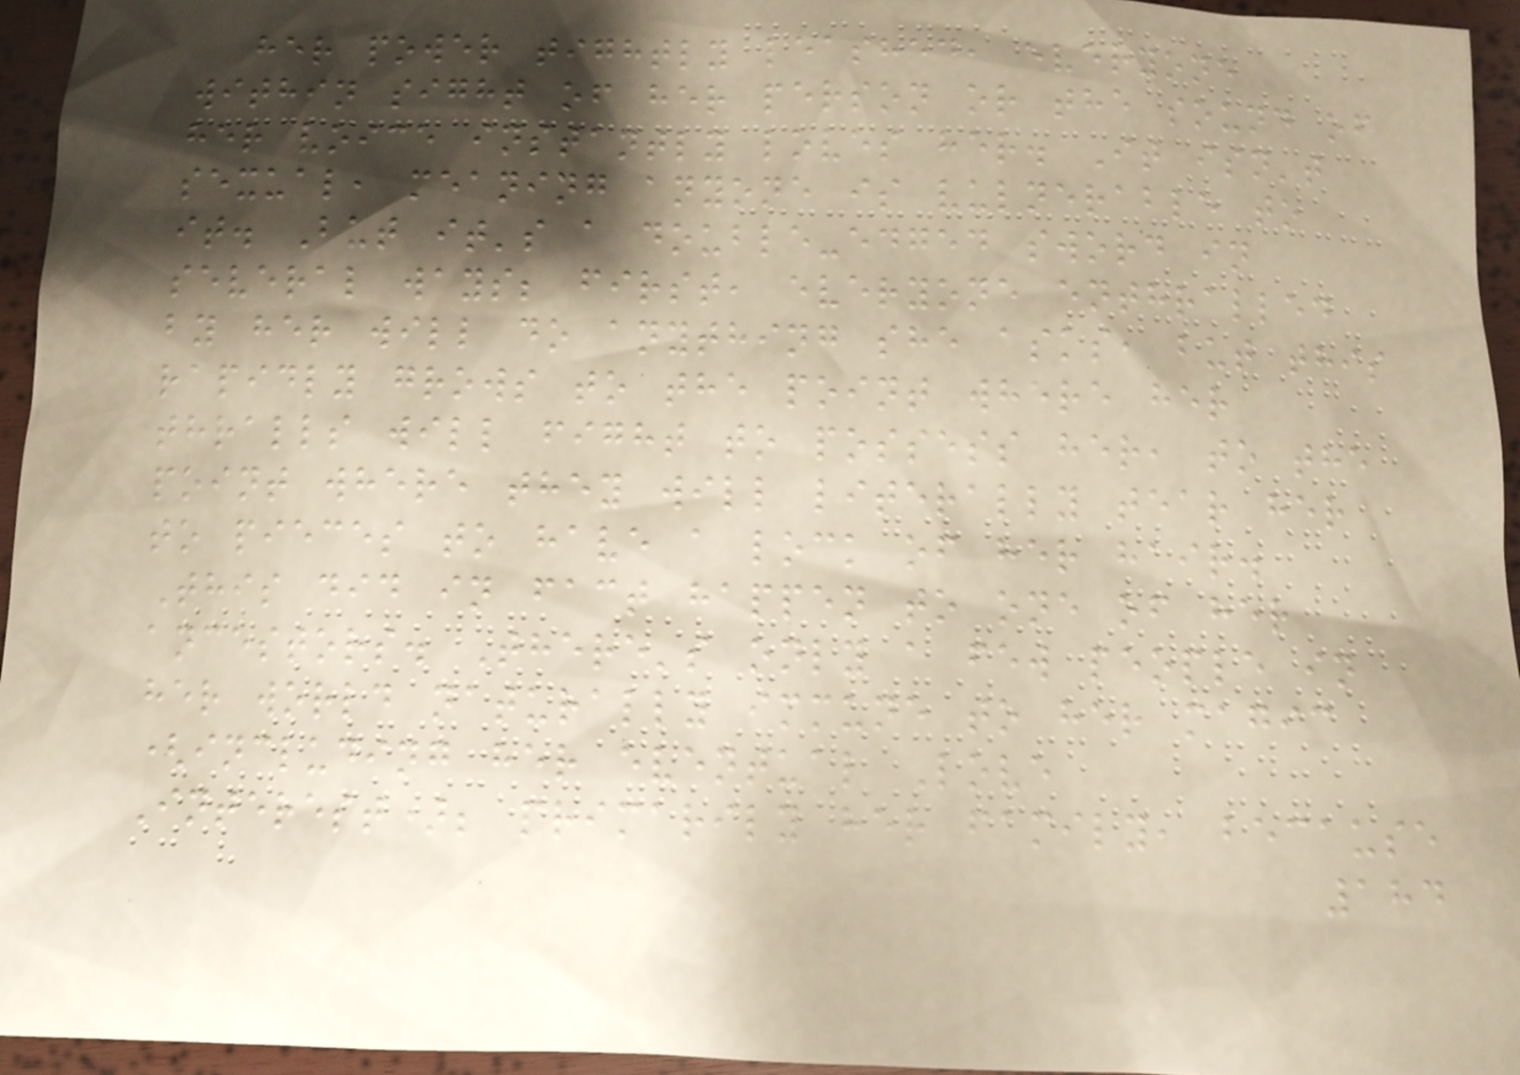her power tightly leashed, everyone
within sight of her person or the sound of
her voice instantly loves her. It isn't
sexual, meaning anyone is vulnerable to
it. But it's a double-edged sword in
several ways; first, everyone enthralled
by her will do anything she asks, but this
rapidly grows to the point where her
thralls will fight to possess her, to the
point where they will literally tear her
to pieces to have a lock of her hair.
This did in fact happen to one of her
ancestors. There's only a few people in
her world naturally immune to her magic
(including her eventual Love
Interest); primarily her family, because
184
